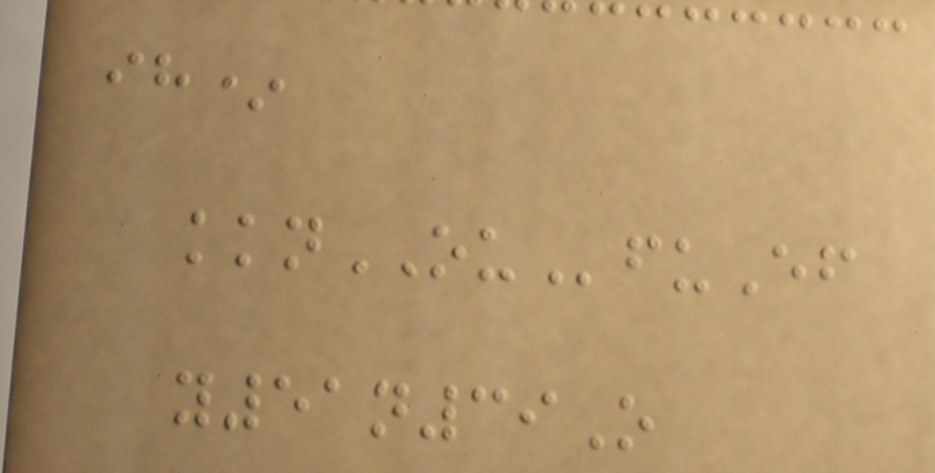ih*
kknOUfuEf
y51n39O
